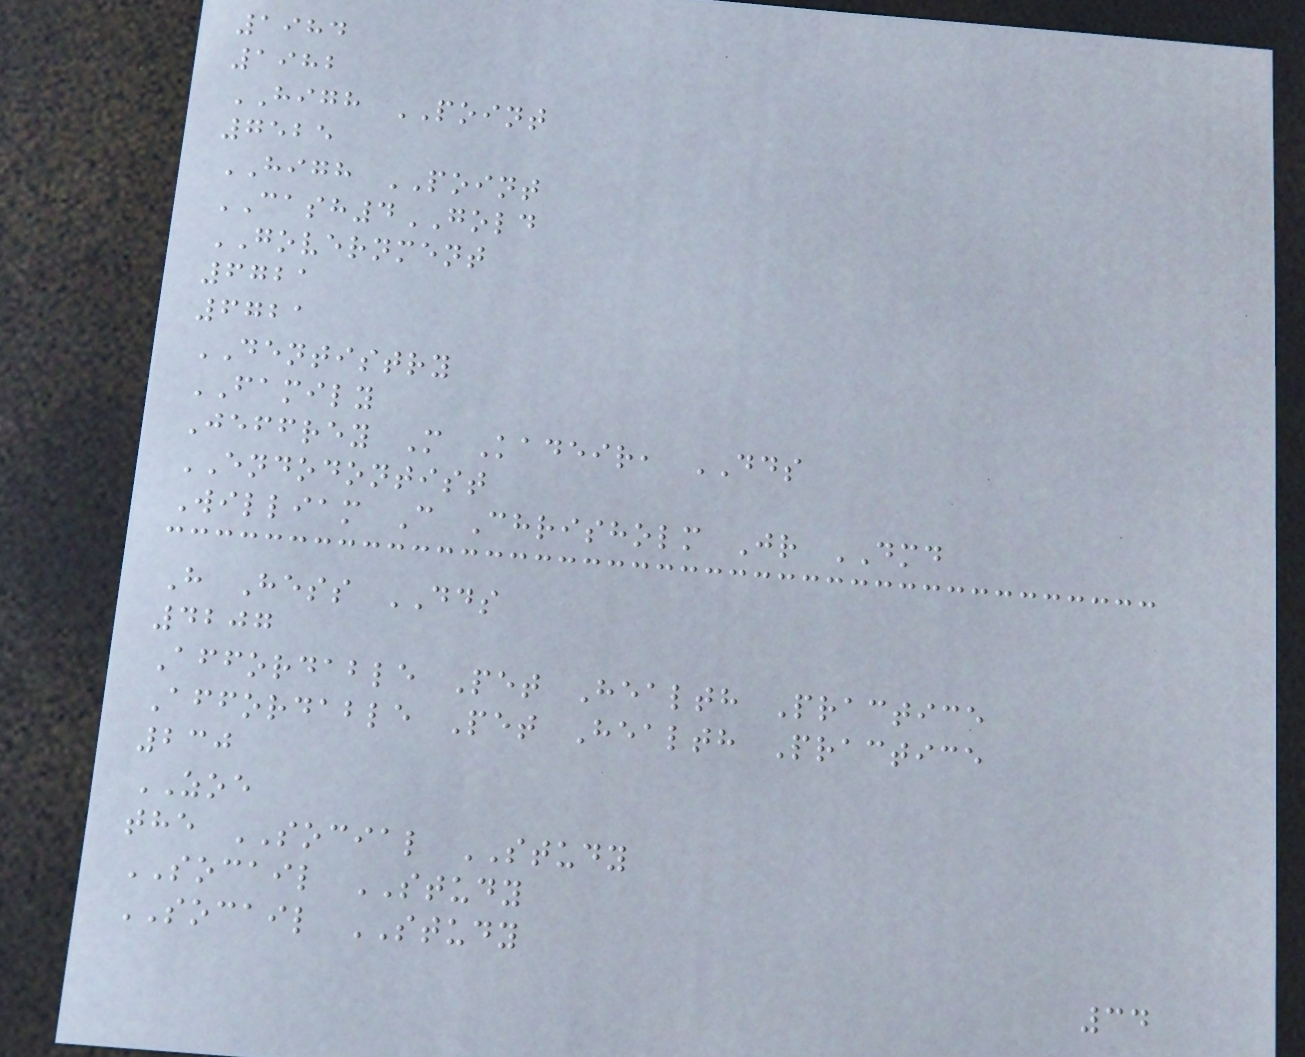1984
1982
HIGH POINT
7525
HIGH POINT
CASH4GOLD
GOVERNMENT
6721
6721
DENTISTRY
FAMILY
Jeffrey M Kadeir, DDS
ENDODONTIST
William C Chrisholm Jr DMD
H Hess DDS
4207
Affordable Pet Health Practice
Affordable Pet Health Practice
230
ZOE
the SOCIAL STUDY
SOCAIL STUDY
SOCAIL STUDY
34
